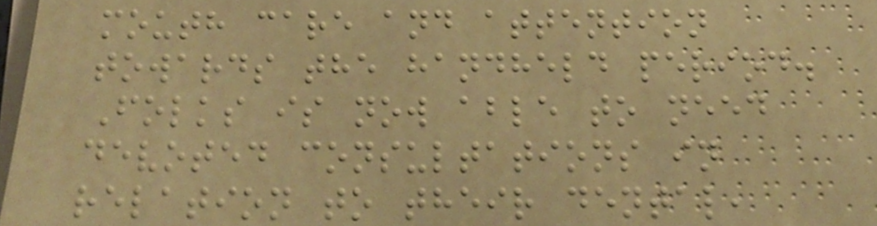mouth care and attention
towards the handheld period.
Folks is now able to need
devoted consultations in
relation to their dental,
